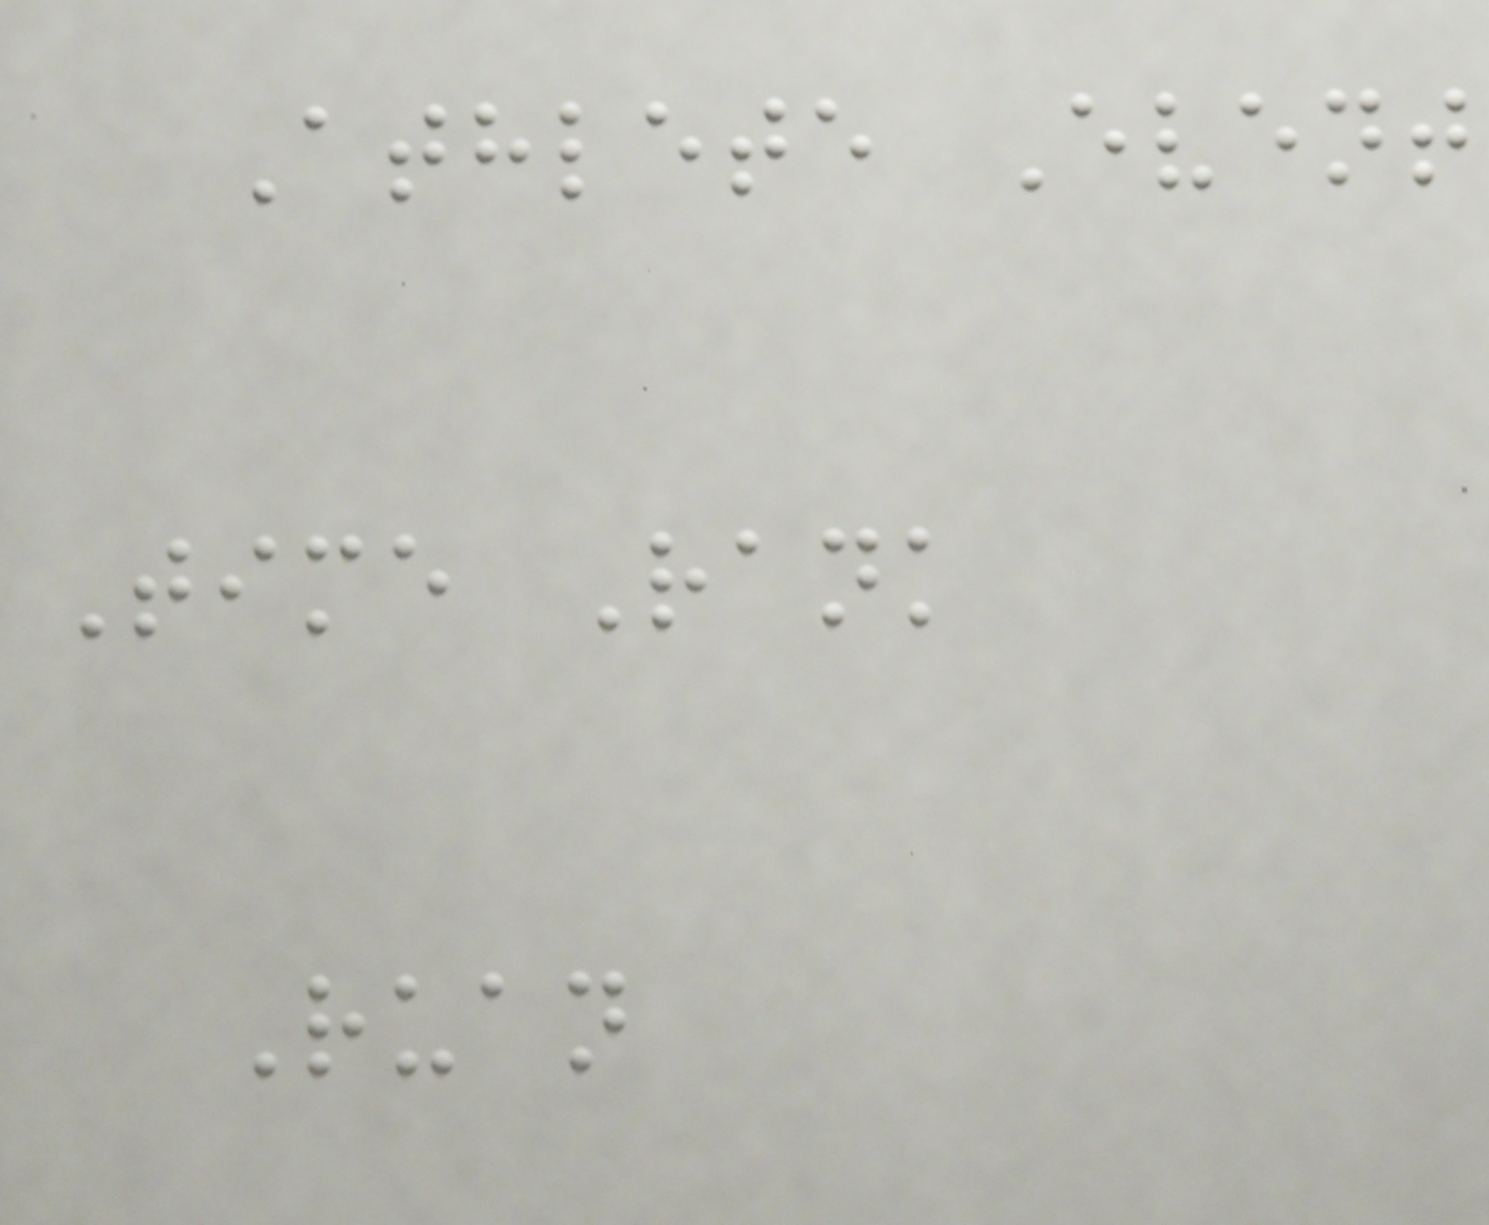Athlete Event
Time Rank
Ruan
